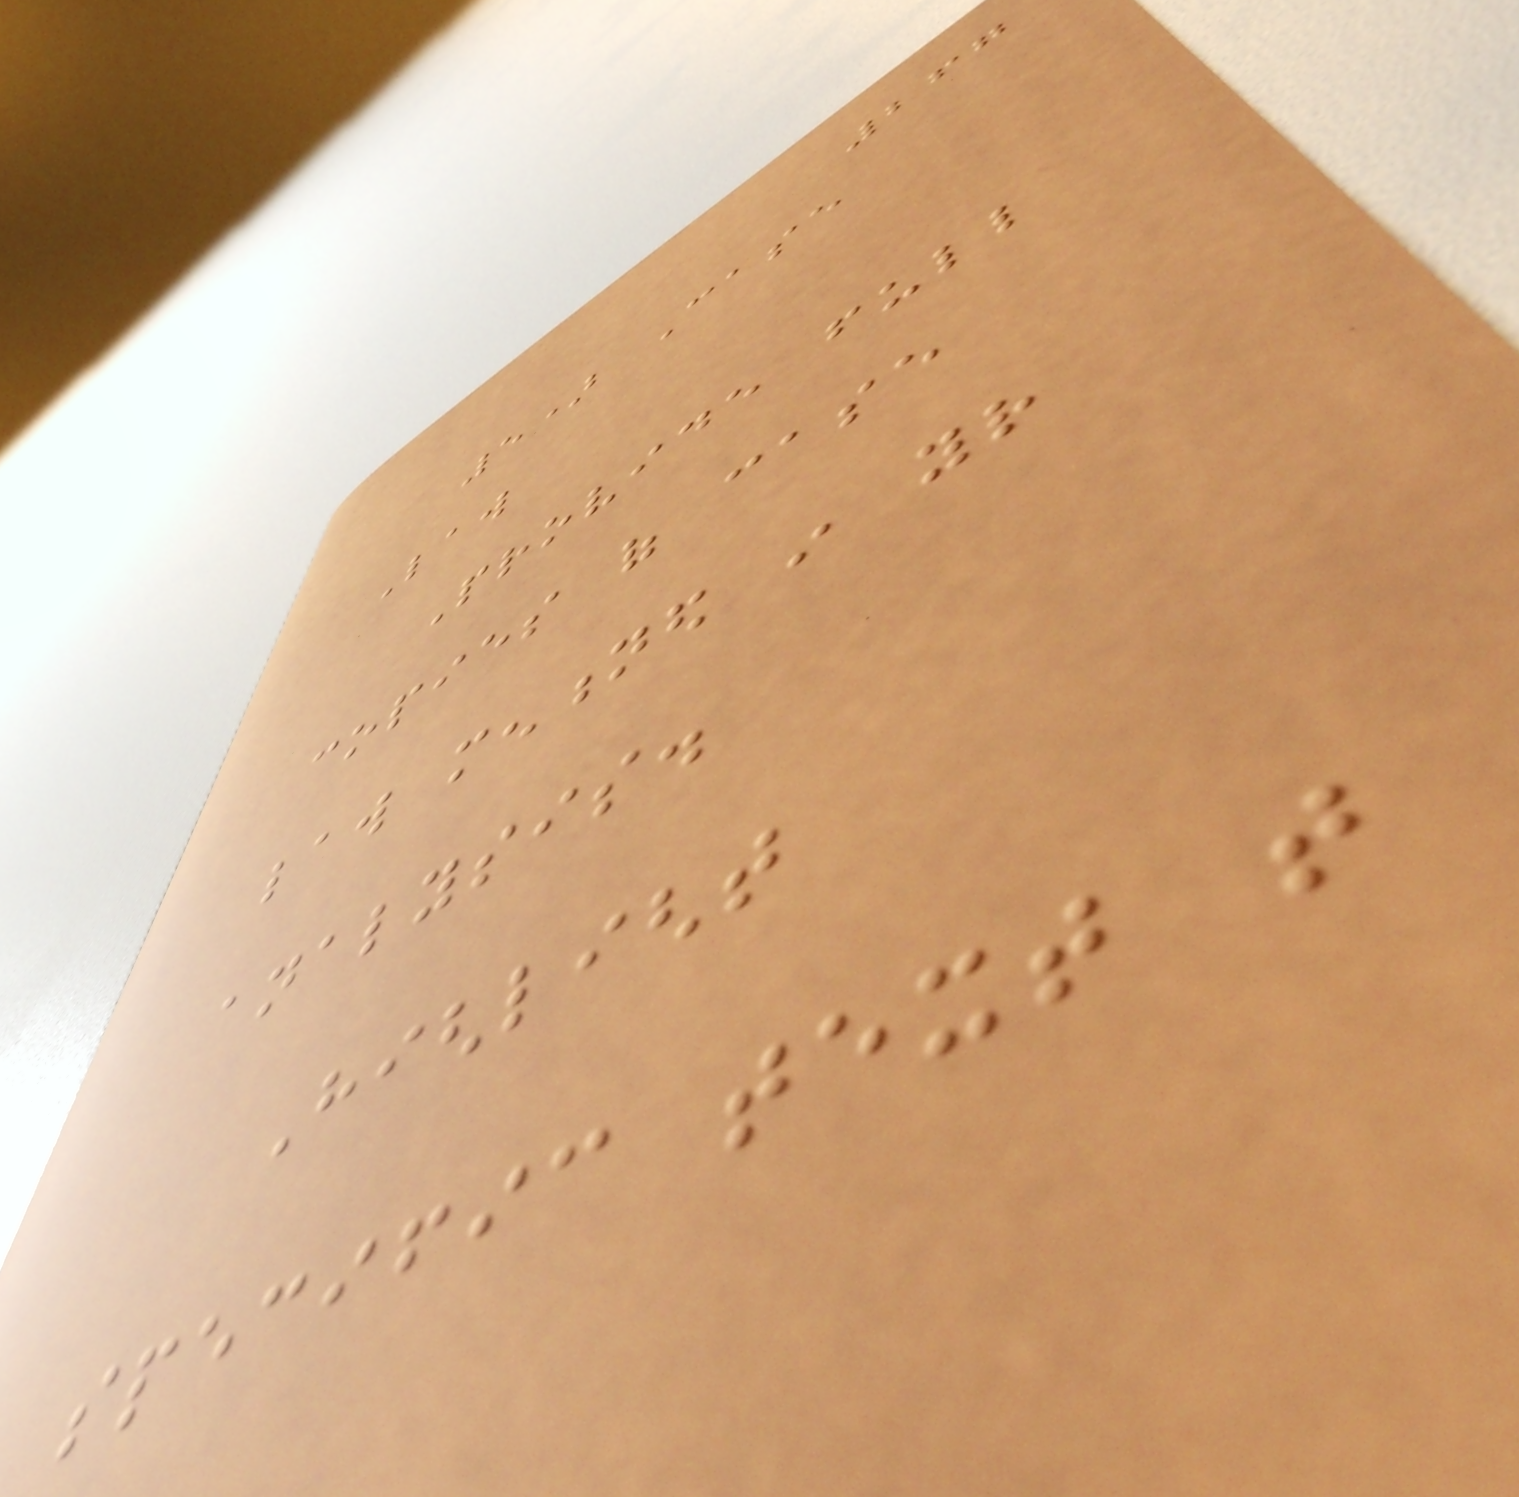267
5) Case
Law
Provide full
copies of case
law mentioned in your
analysis.
Highlight
specific text that
